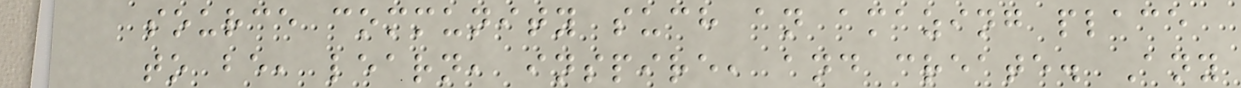source community such an amazing place
to be, learn, inspire, and create. Any
